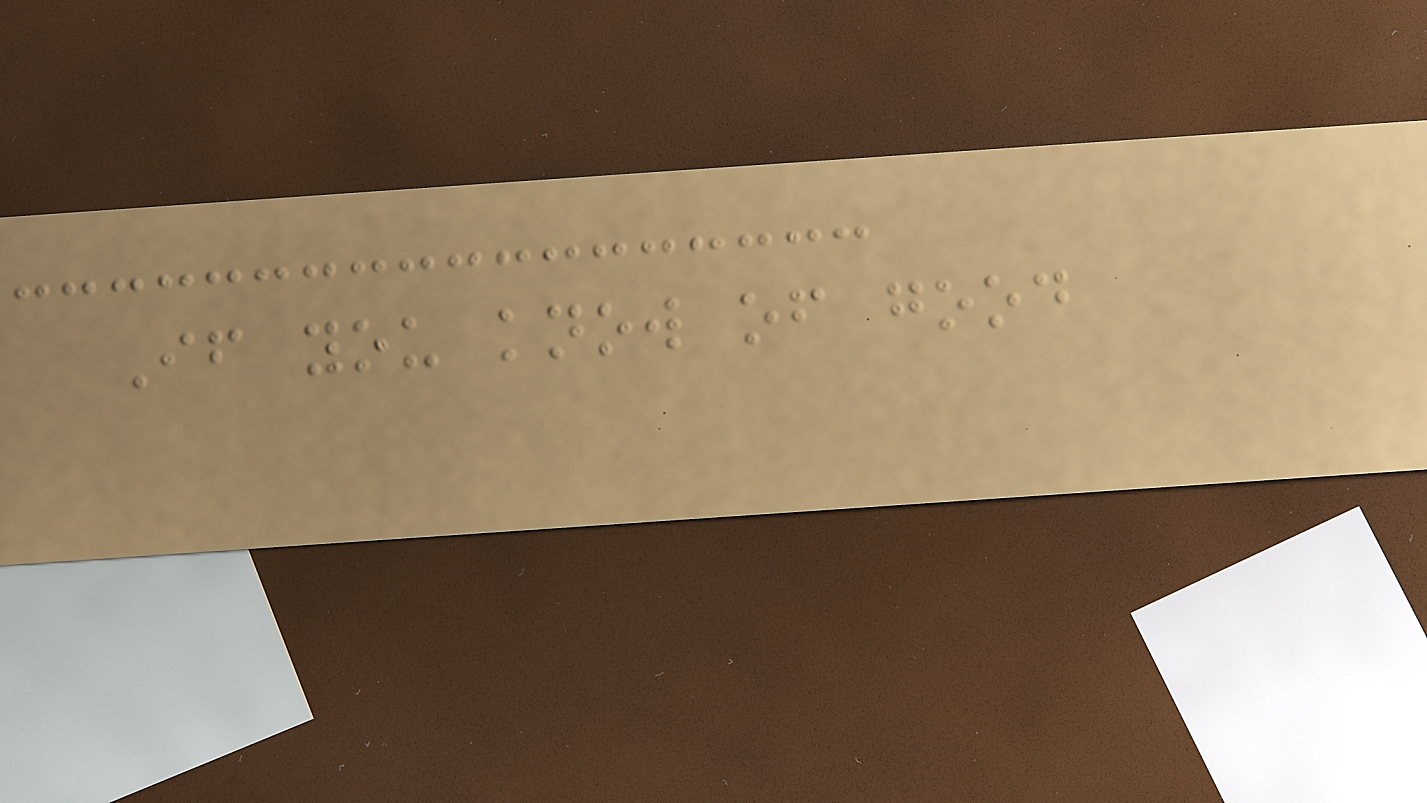If you know of good
